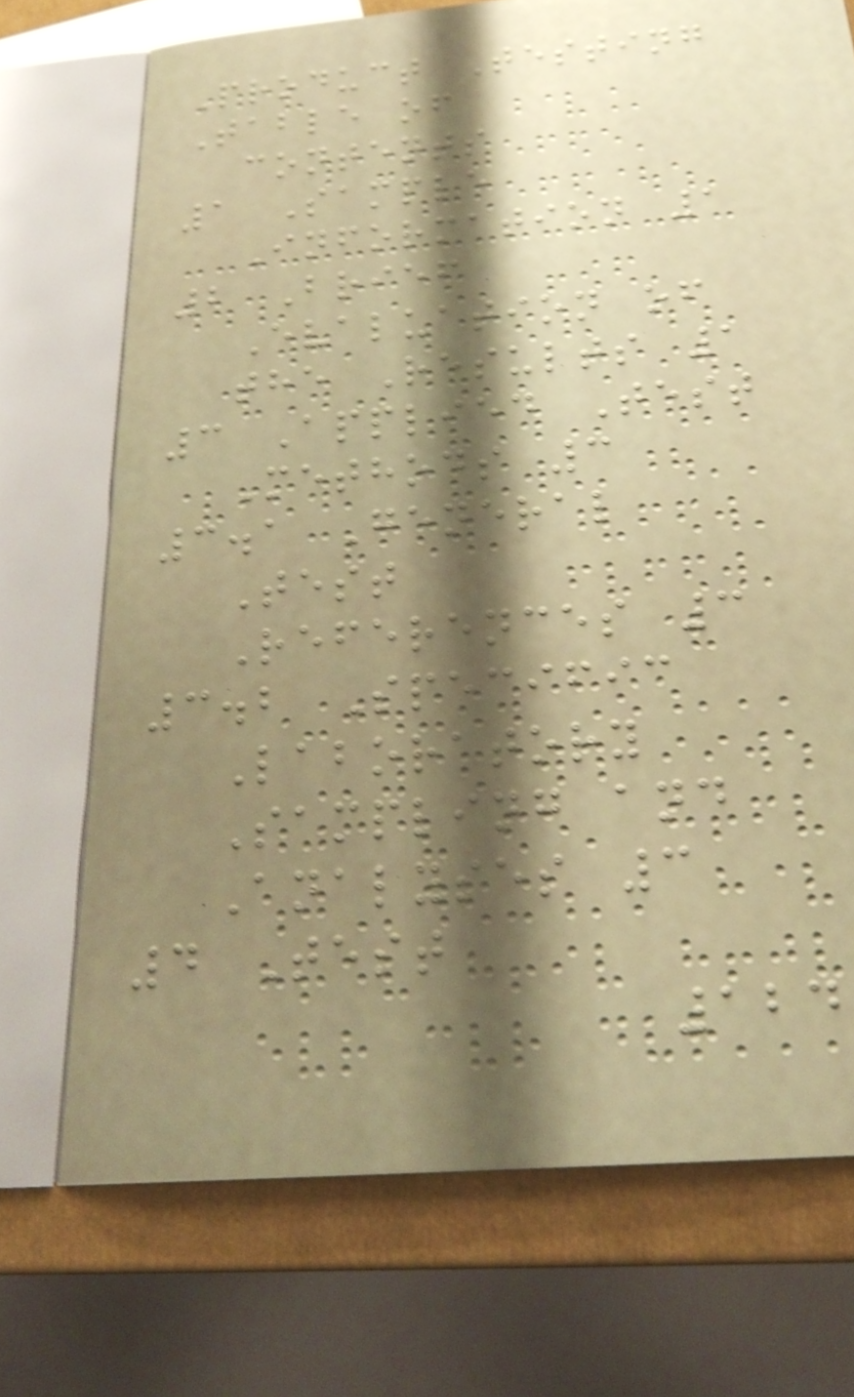Product Testing
Table of
contents
1 Sample
Information 1
2 Brief
Evaluation of
the Results 1
3 Applied Test
Methods 3
3.1 General
Test
References 3
3.2 Specific
Laboratory
Sampling and
Analyses 3
4 Test
124
